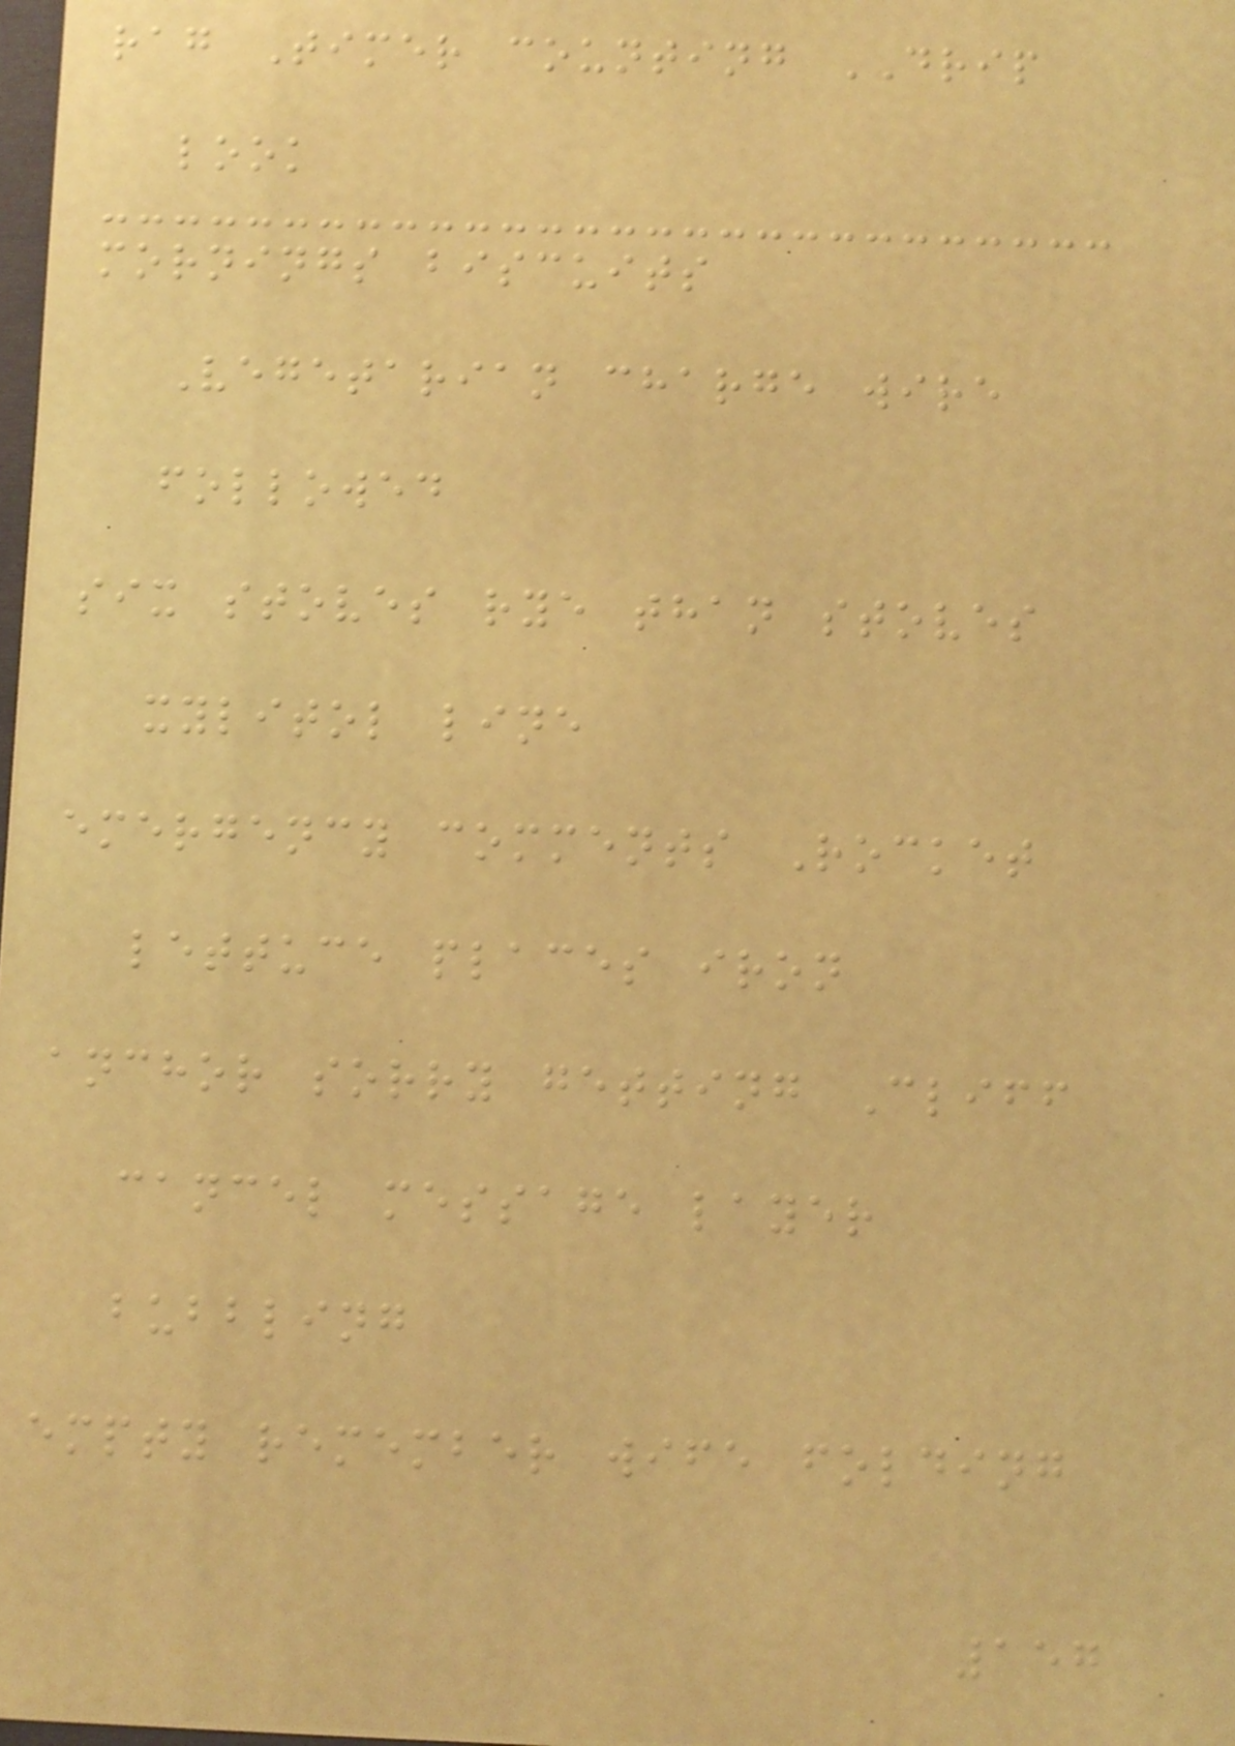rag Timer counting DRIP
look
mornings biscuits
Vegetarian charge wire
followed
six stoves rye than stoves
xylitol line
emergency comments Rocket
lettuce places iron
anchor sorry getting Cliff
cancel message layer
bubbling
empty remember wife folding
157
